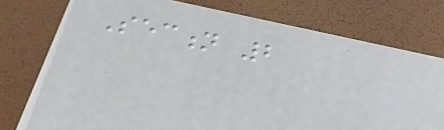Section 2
